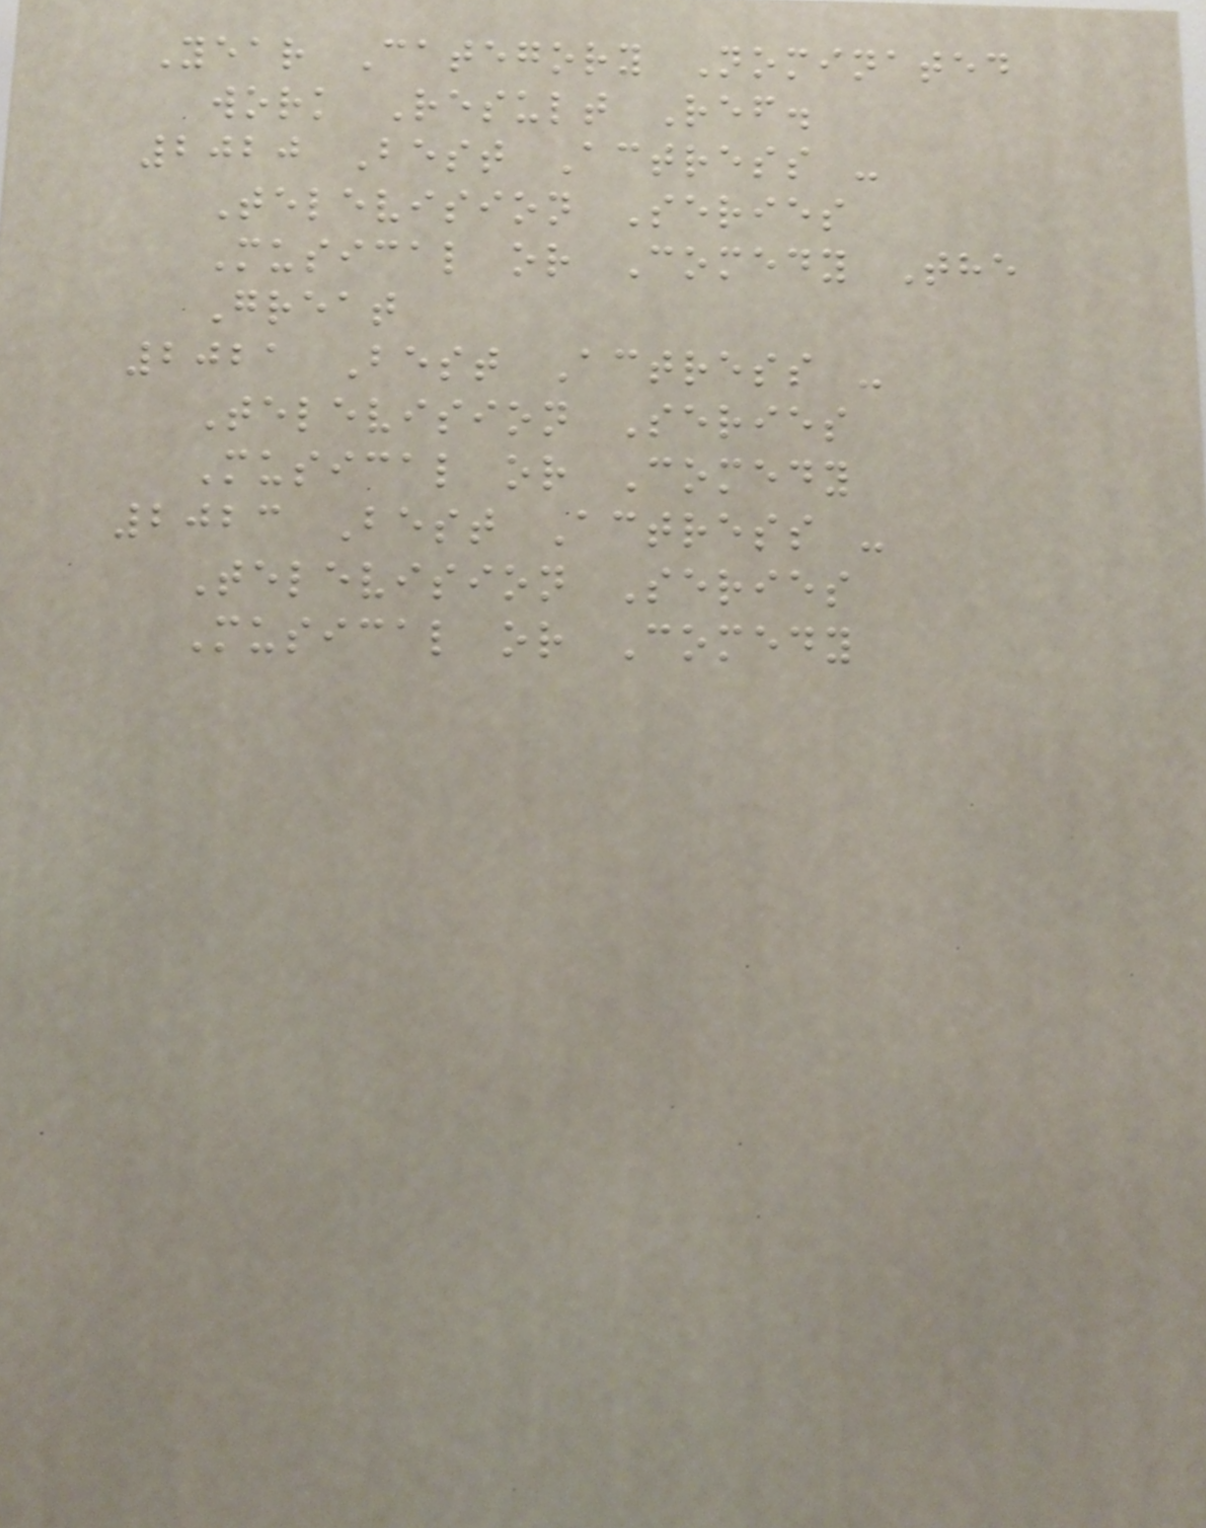Year Category Nominated
work Result Ref.
2020 Best Actress -
Television Series
Musical or Comedy The
Great
2021 Best Actress -
Television Series
Musical or Comedy
2023 Best Actress -
Television Series
Musical or Comedy
